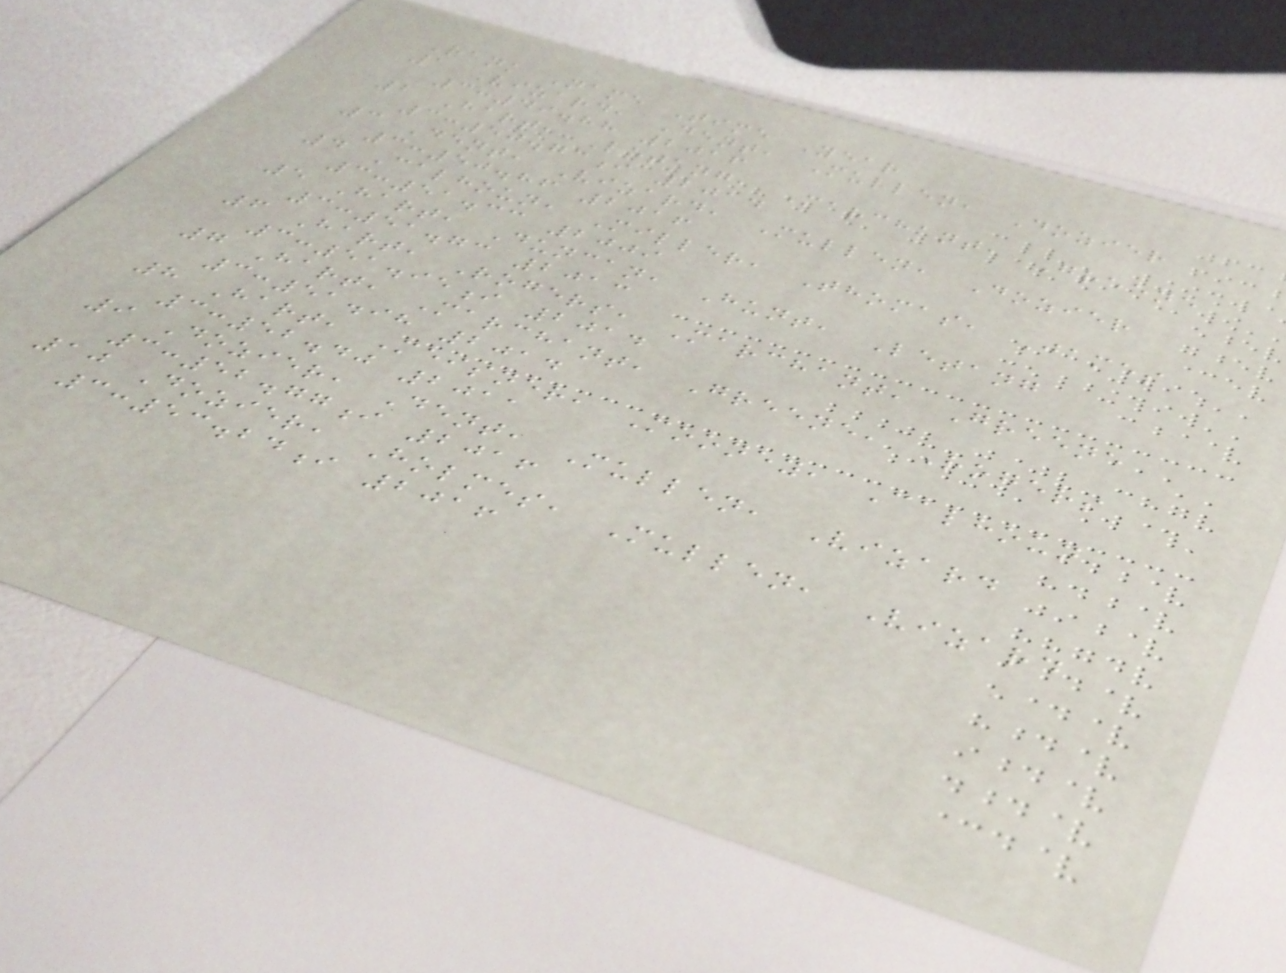Rank Name Time Year
1 Vizard, Dent, Mullen, Dozier
3:49.88 2016
2 Hart, Letang, Marchant, Greene
3:50.73i 2014
3 Dent, Vizard, Mullen, Dozier
3:50.86 2016
4 Calhoun, Miller, Thomas, James
3:51.33 2009
5 Hart, Duncan, Hunt, Letang
3:51.73 2013
6 Hart, Rogers, Marchant, Greene
3:51.95i 2014
7 Hart, Marchant, Greene, Rogers
3:51.98 2014
8 Hart, Meisner, Mooney, Calhoun
3:52.40 2011
9 Dozier, Dent, Mullen, Vizard
3:52.77i 2016
10 Dozier, Holmes, Mullen, Vizard
3:53.24i 2016
